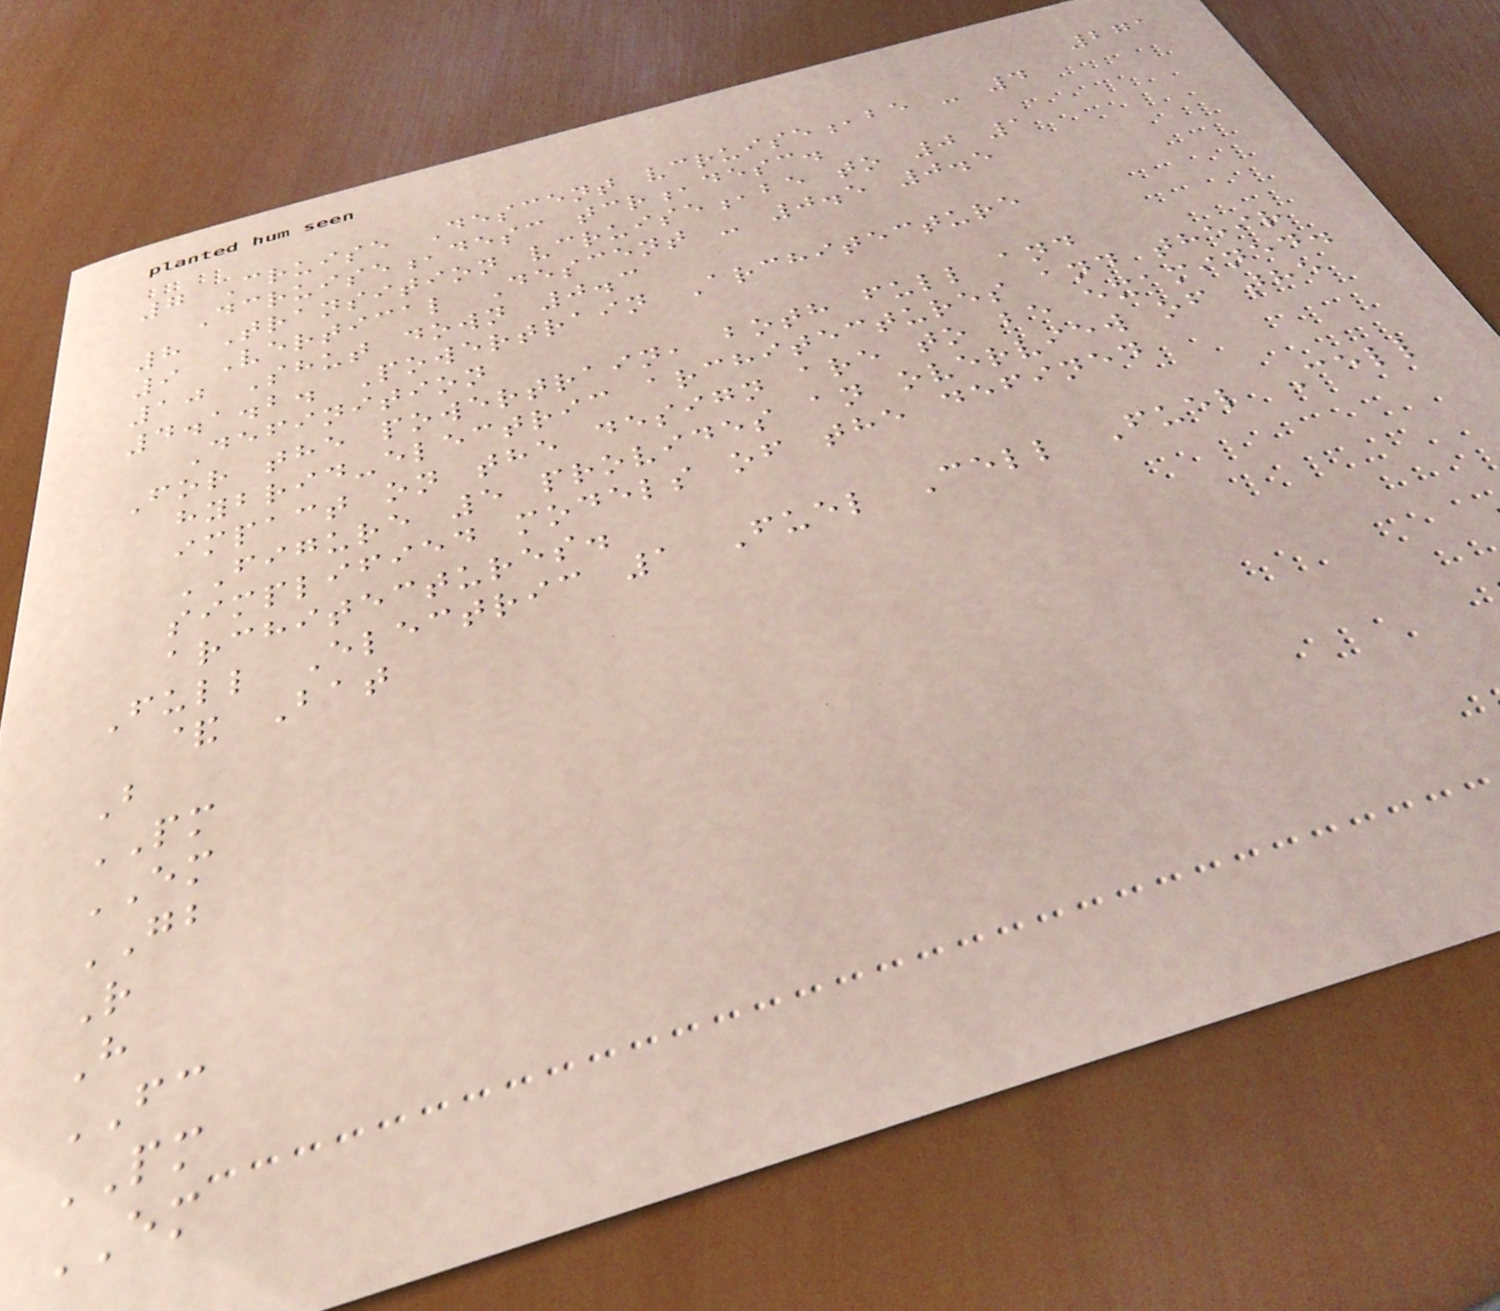271
7 Cruise Descent vcruise,be - 4
Dcruise,desc tcr,desc.
8 Transition vcruise,be to 0 1
9 Vertical Descent - 0.5 0.5
10 Shut down 0.3
4.1.2. Powertrain Architecture
Definition
For the powertrain, both full and
hybrid-electric architectures and their
impact on the design are to be examined.
FIGURE 5 provides an overview of the
simplified models of the defined
architectures.
Full Electric 1 Fuel Cell Fuel Cell
& Bat
B
PM
EM
GB
R
H
FC
PM
EM
